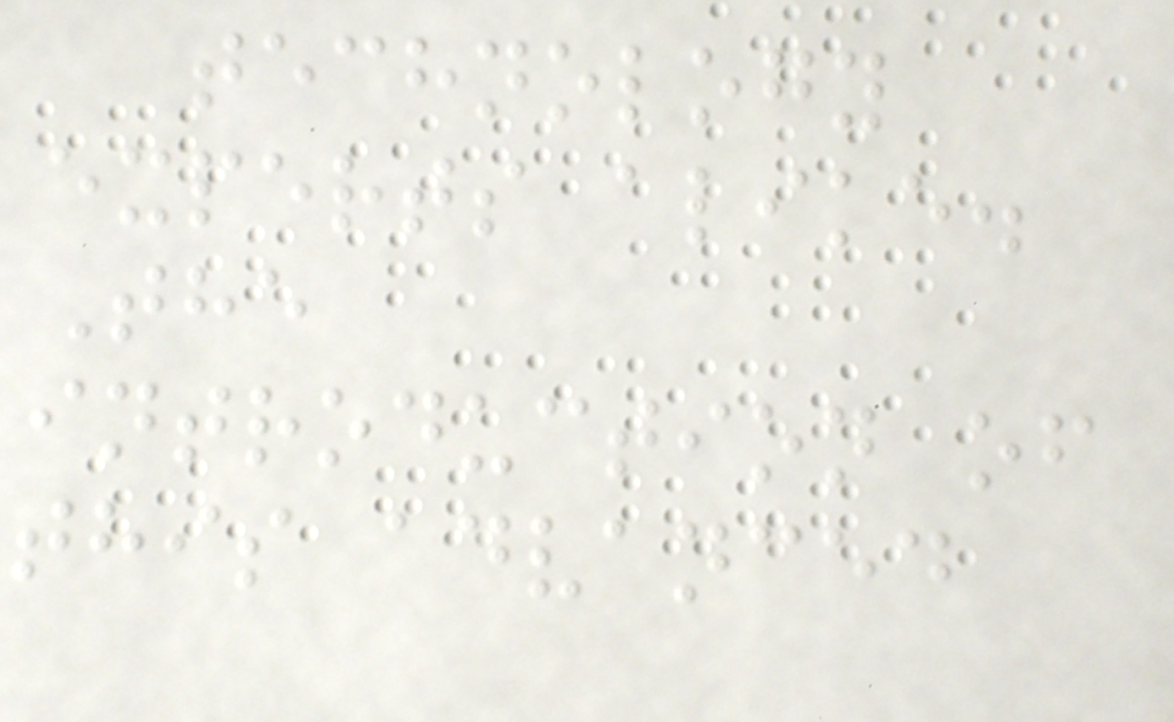technology
experts alike.
The
introduction of
this advanced
